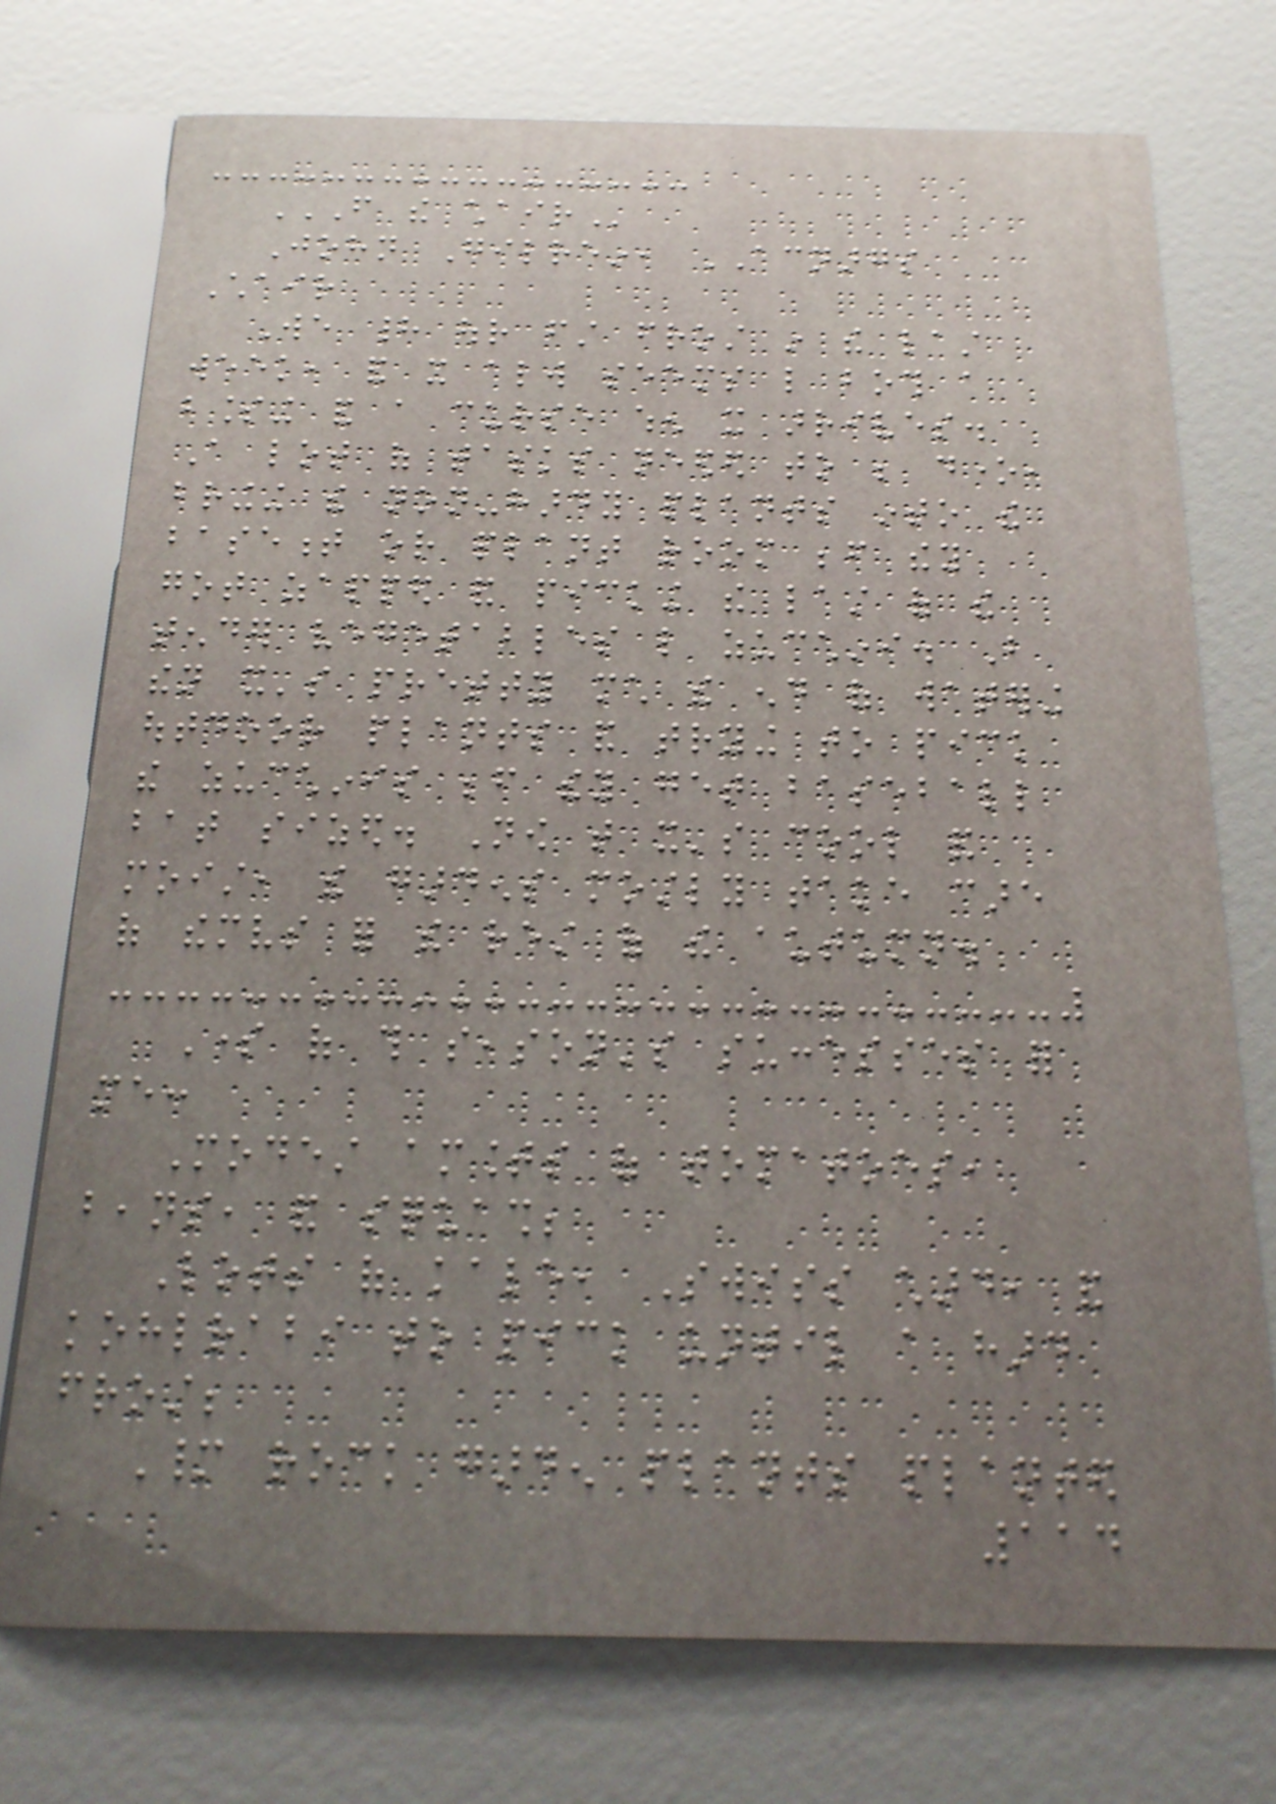FROM THE CHAIR
John Gilrein, ACNARGS
Chair
We had our first frost in the last
week, and it always seems like both a
blessing and a curse when it arrives.
A lot of tasks needed to be done,
bringing the non-hardy plants into the
basement or plant room before they
got zapped and picking the last of the
tender vegetables like zucchini. But
then it's pretty much the end of watering
outdoor plants and trying to pick
the zucchinis before they get baseball
bat sized. Now that it's cool and
moist, the gardens mostly take care
of themselves for the rest of the autumn.
Some of this season's successes for
me:
Modest amounts of tomatoes,
beans, and squash;
Lots of kale, Swiss chard, and
kohlrabi to pick until a hard
frost;
Many rock garden plants planted
114
